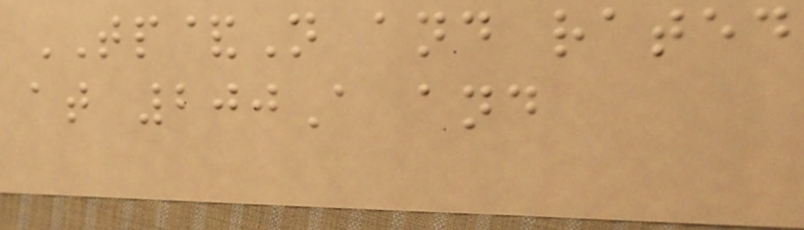TP&N and rated
at 200A and
